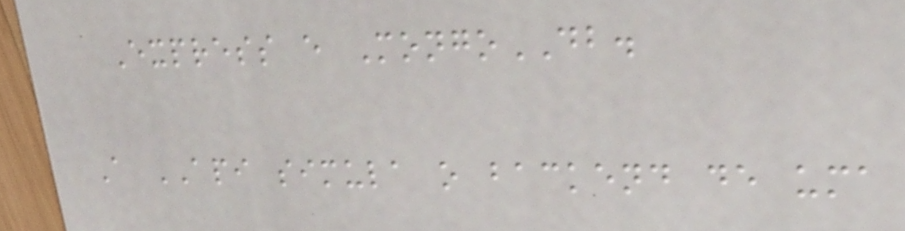Express e MongoDB.
A API simula o backend de uma
